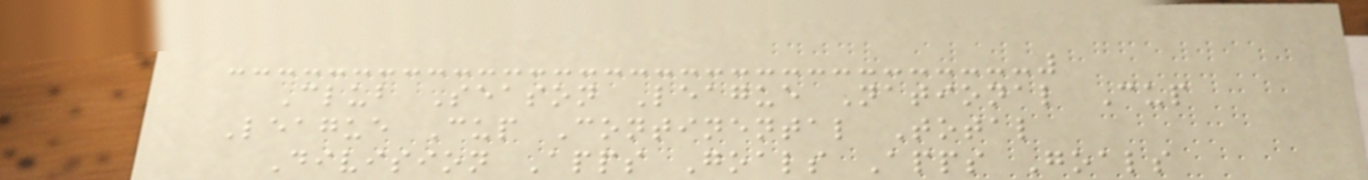Club Season League National Cup
League Cup Continental Total
Division Apps Goals Apps Goals
